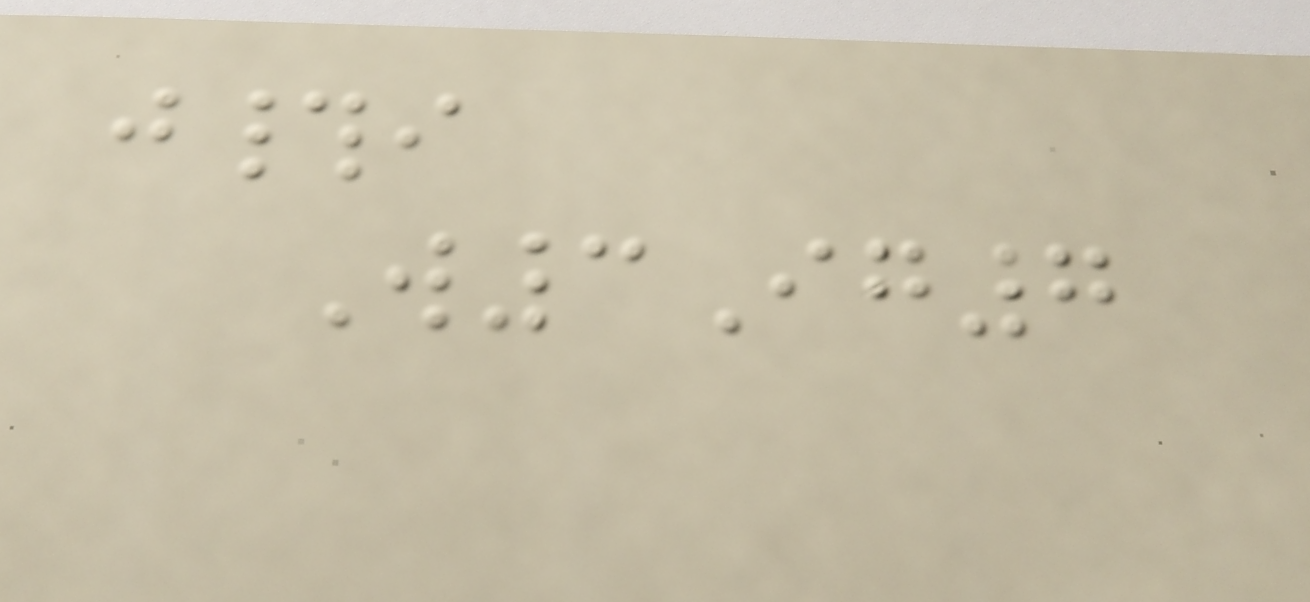j#i
W3Ig7
